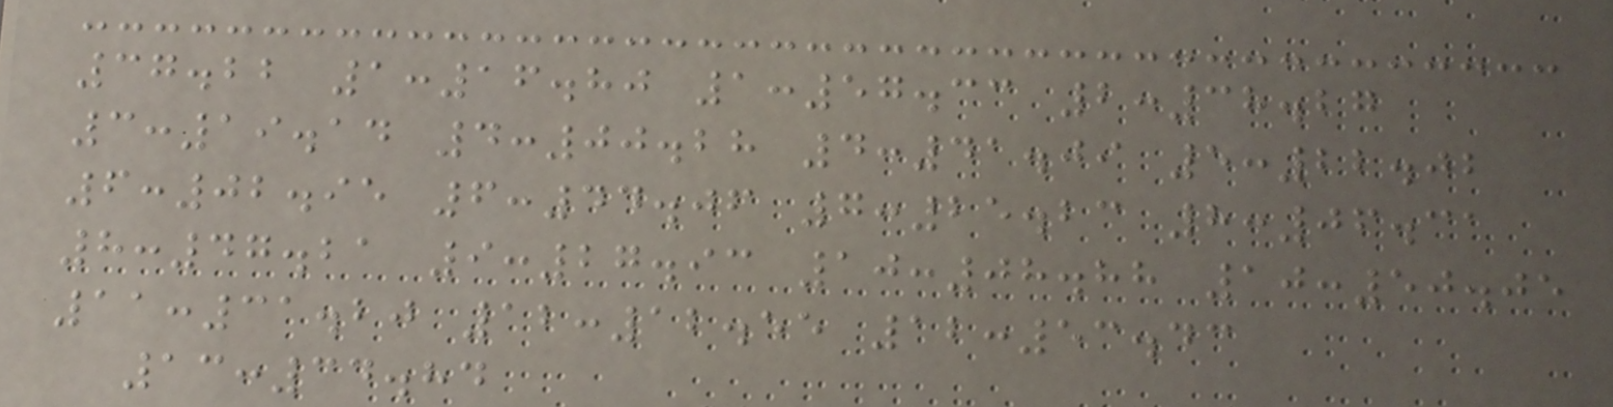37.22 1:16.80 1:57.33 2:38.27
3:19.14 4:00.28 4:41.09 5:22.02
6:02.95 6:44.06 7:25.23 8:06.31
8:47.21 9:27.93 10:08.88 10:50.05
11:31.20 12:12.55 12:53.43
13:34.84
